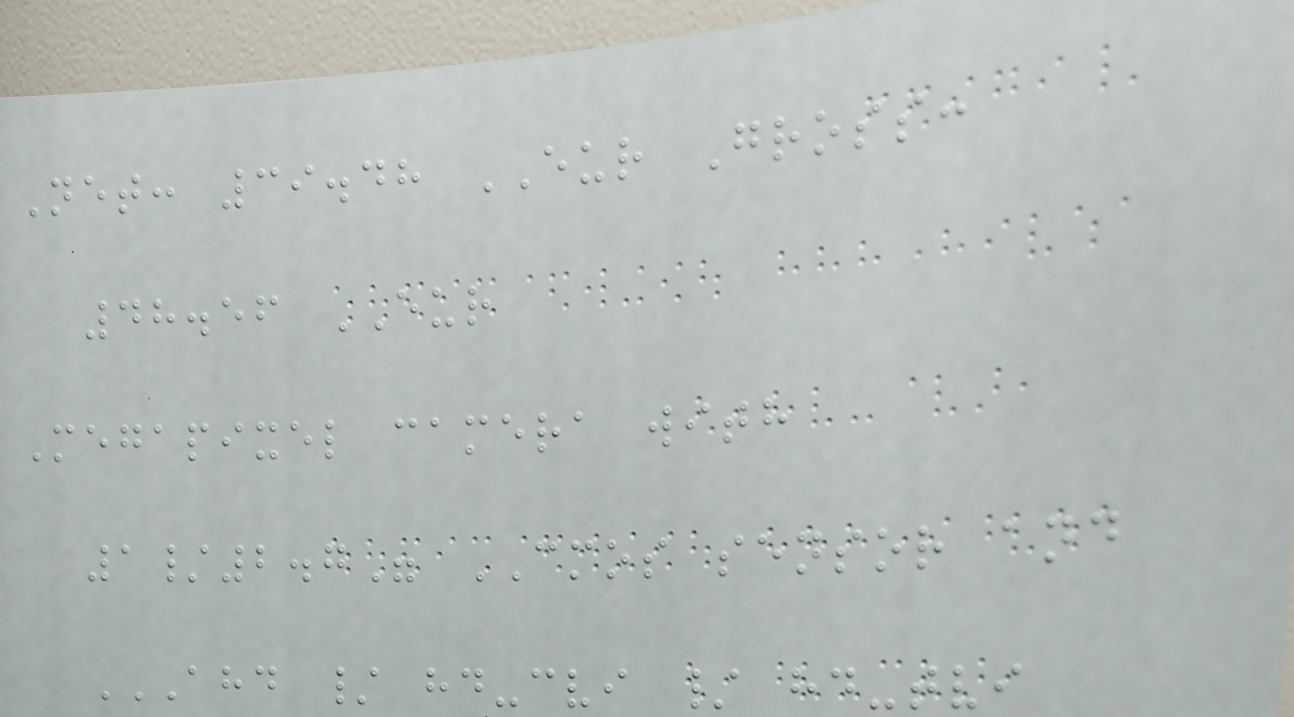Net: 39.48 EUR Gross:
48.56 EUR
Megapixel camera with
1/2.7" CMOS sensor and
AHD / HD-CVI / HD-TVI
